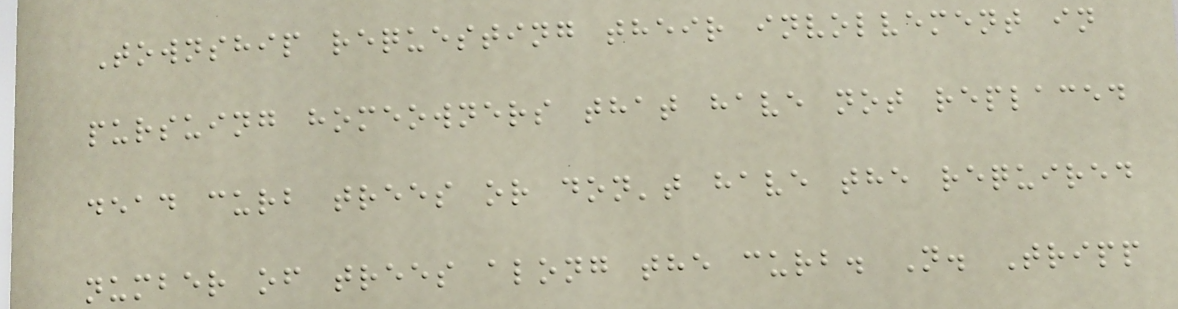Township requesting their involvement in
pursuing homeowners that have not replaced
dead curb trees or don't have the required
number of trees along the curb. N. Tripp
